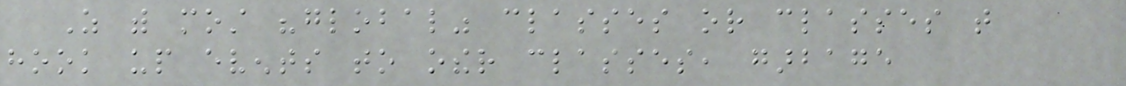As with most "global" classes or classes that
hook up events to other classes, garbage
